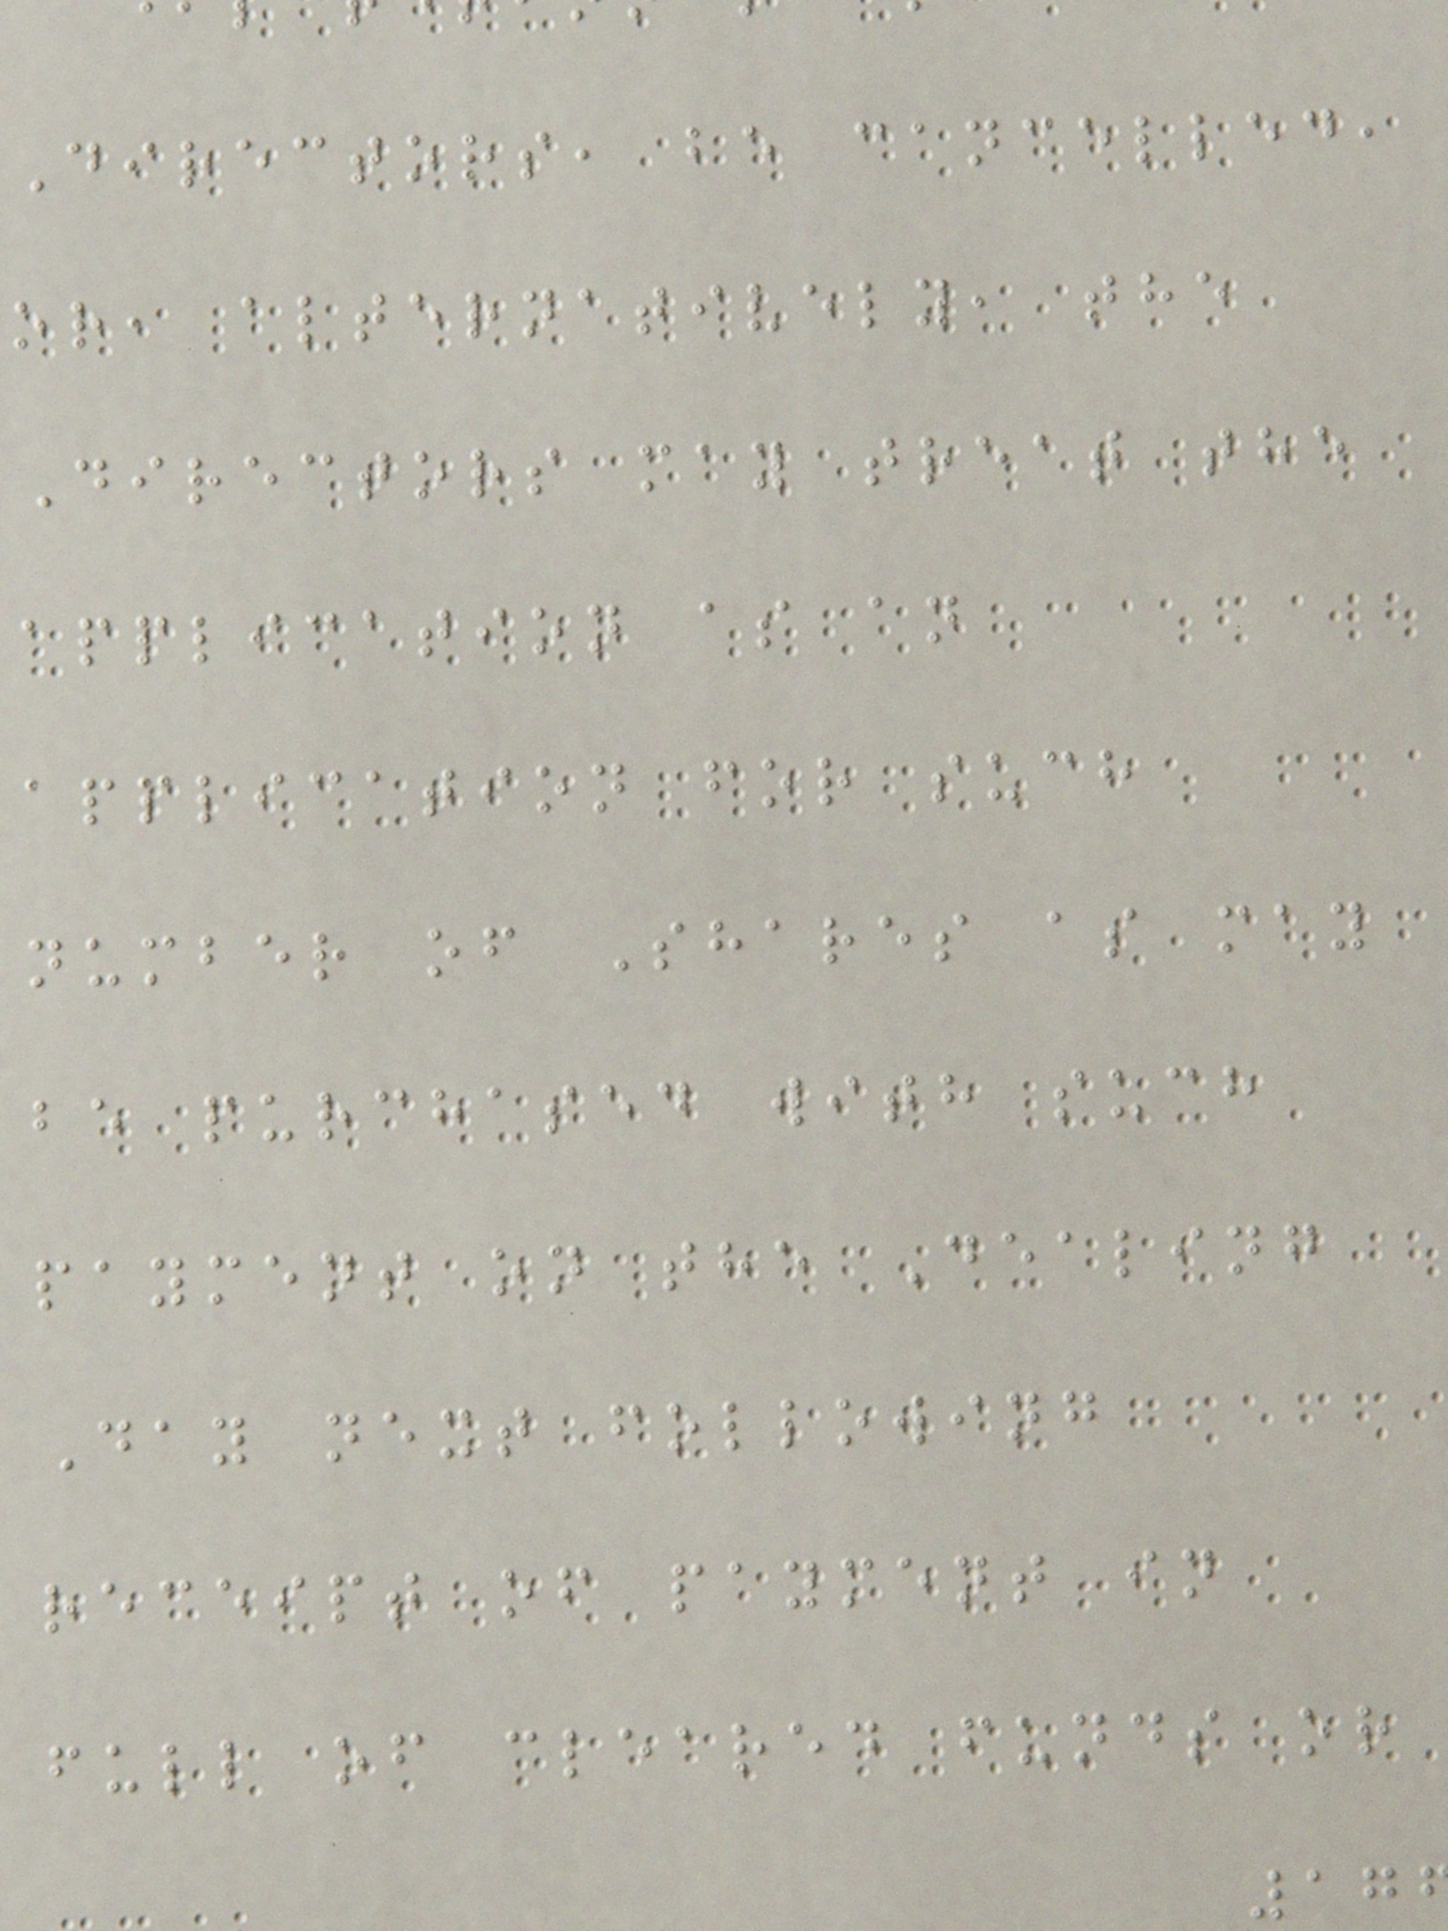Directors, be cancelled,
or, alternatively, the
Directors may treat the
application as an
application for such
number of Shares as may
be purchased with such
payment on the Dealing
Day next following
receipt of payment in
full of cleared funds or
